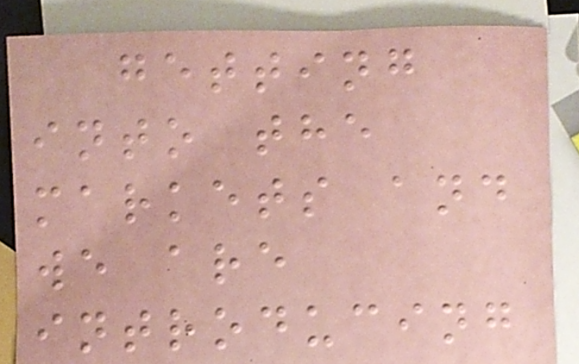getting
into the
markets and
we are
introducing
